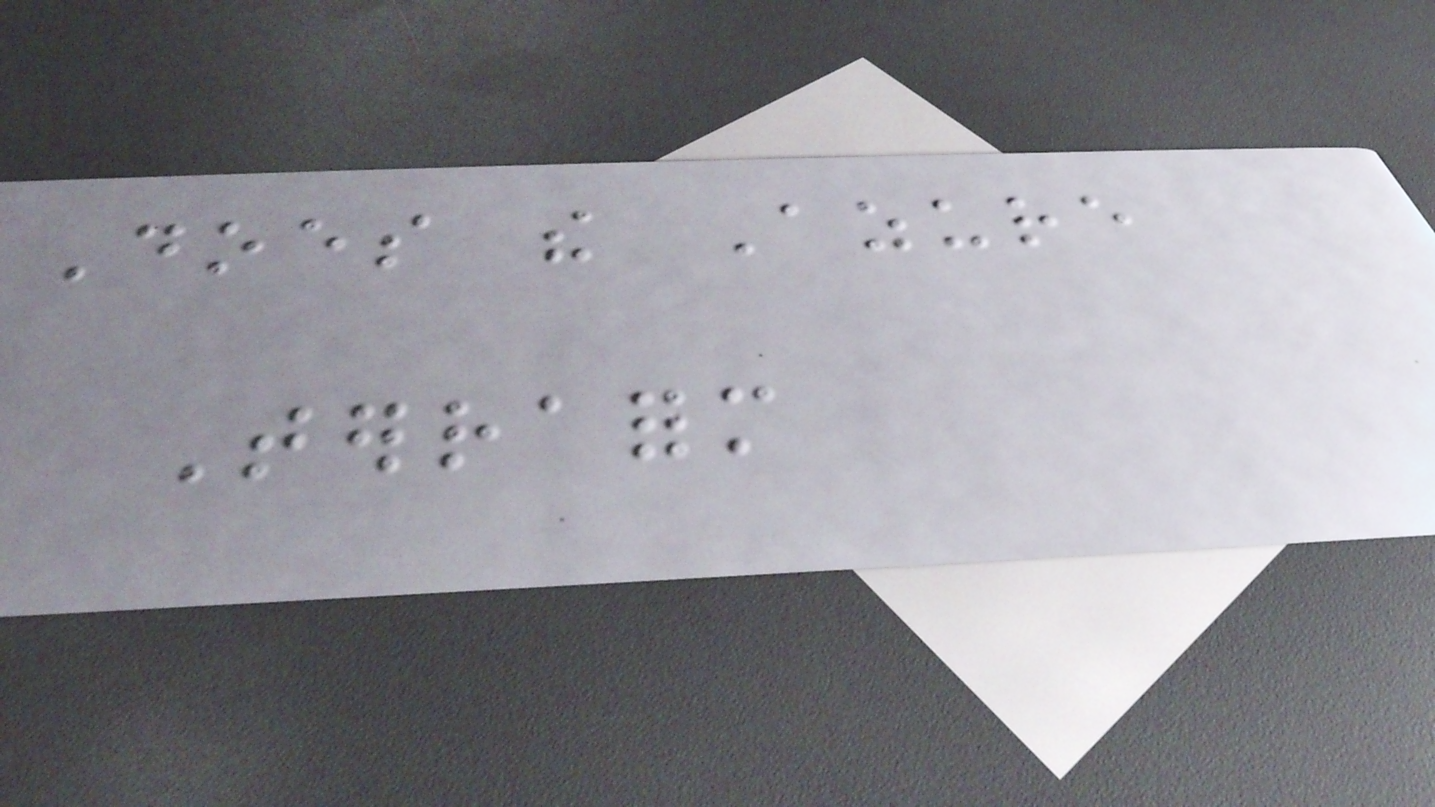Does the Azure
Terraform
